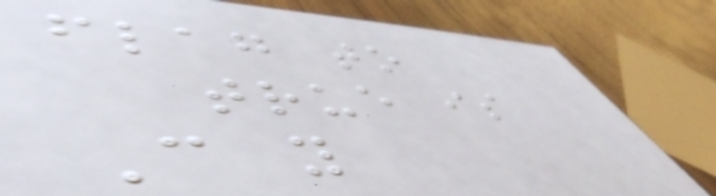flag to
true is
Can you
